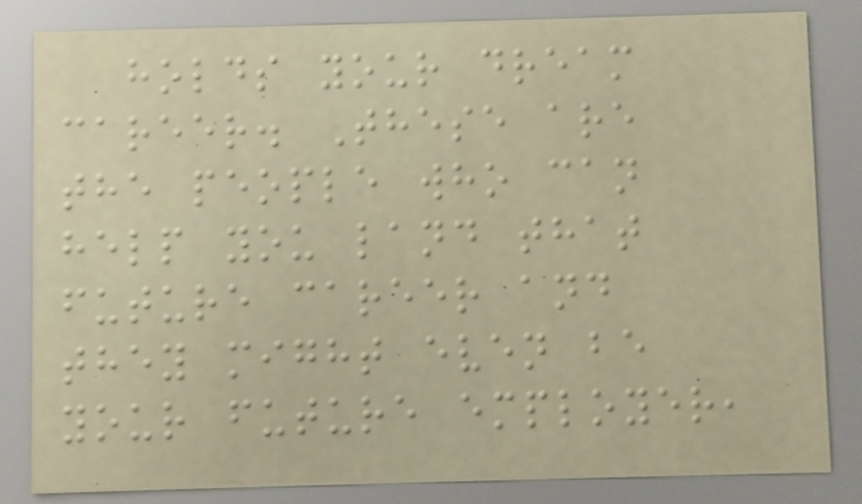holds your dream
career. These are
the people who can
help you land that
future career and
they might even be
your future employer,
